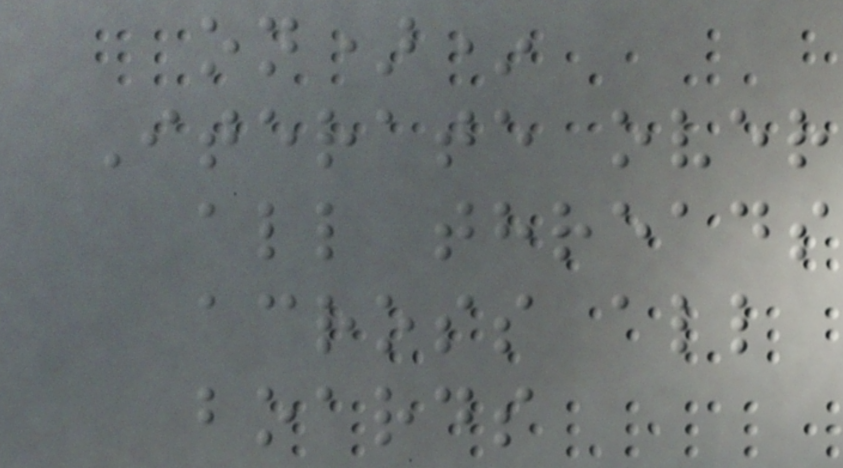on)*
Iterate over
all threads
across all
boards
